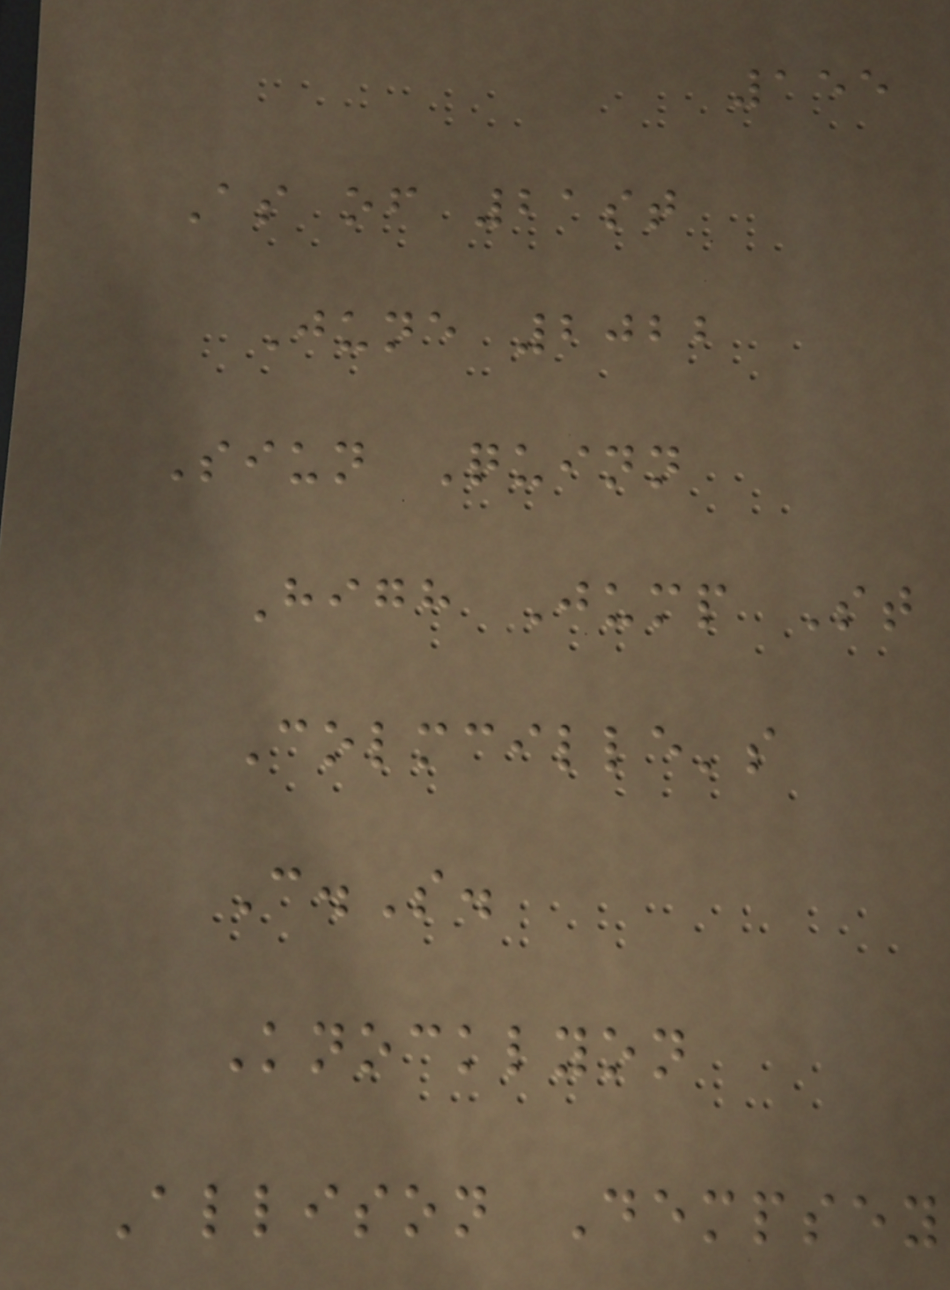155
As of 21st
June 2022
Siun Quinn
High Jump St
Colmcille's
C.S.
Knocklyon
Allison Dempsey
